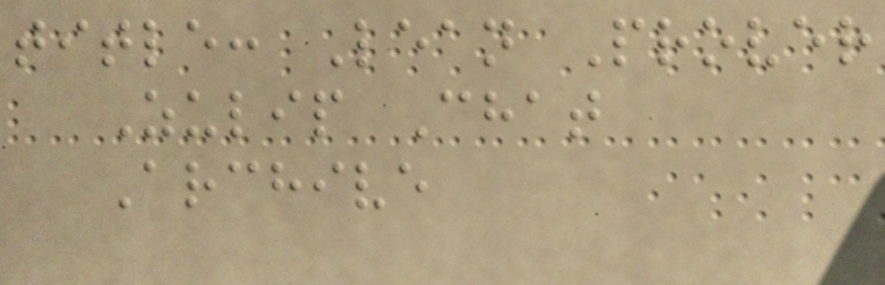title: Lean Prover
Zulip Chat
Archive
